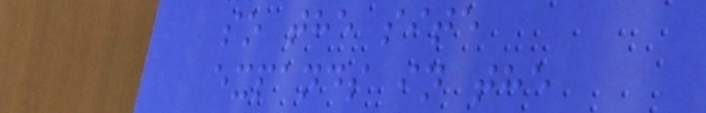so the site
expands in the
